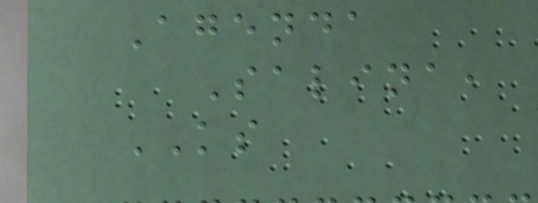Agenda
Salina,
KS
